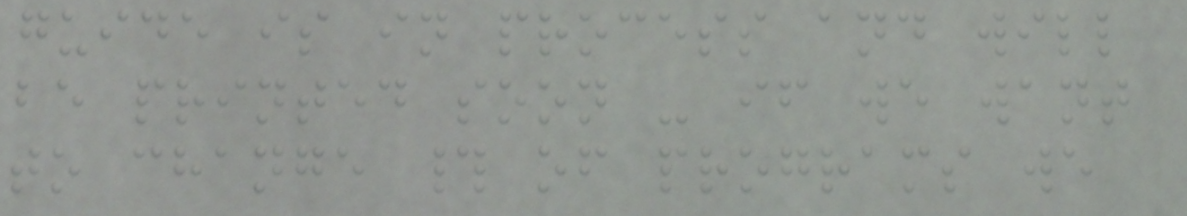guide is in process and will
be printed soon - if we want
to change # of programs we
